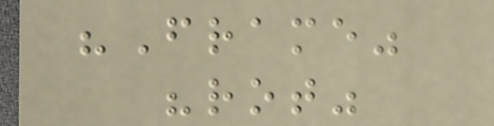"Frame"
"rot"
